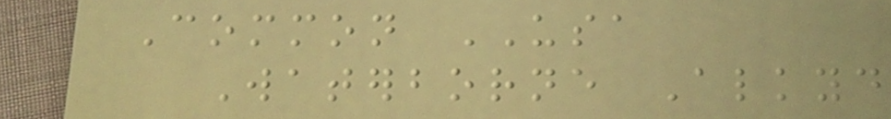Common USA
Waterborne Alkyd
